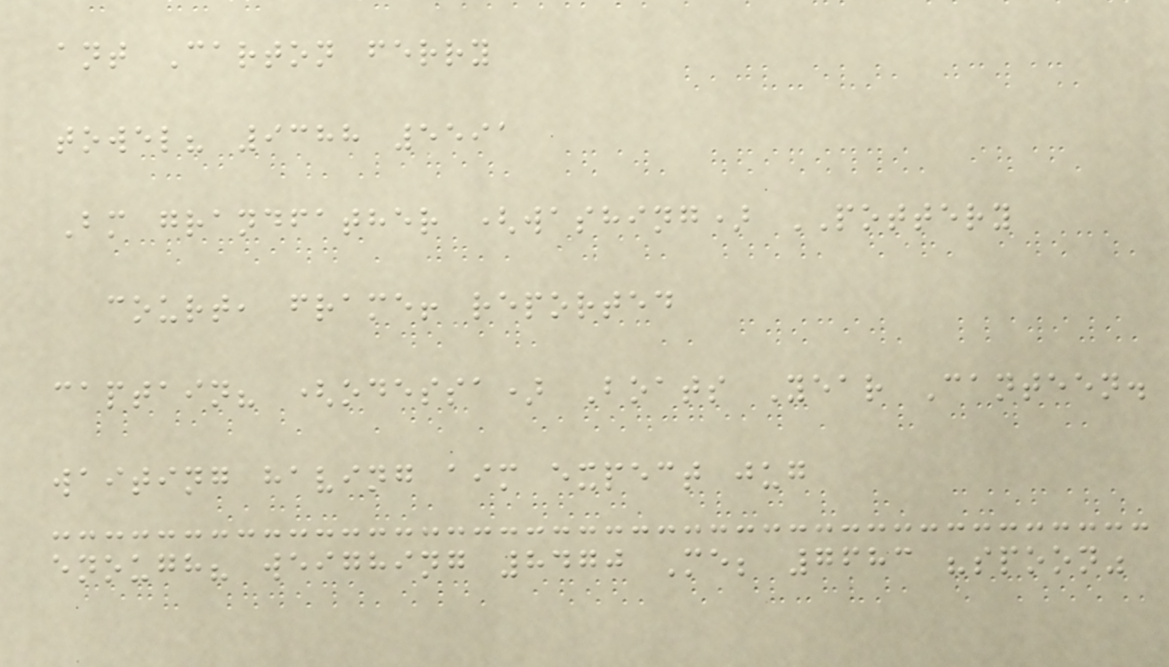ant Carton ferry
towel? 9388 5591
Bm grandfather (washing) POTTERY
court, frame! reported
captain? (odessa) Boats Year Canteen.
waiting having aim expect jug
enough? weighing 8470 Me; 7683 "spoon"
